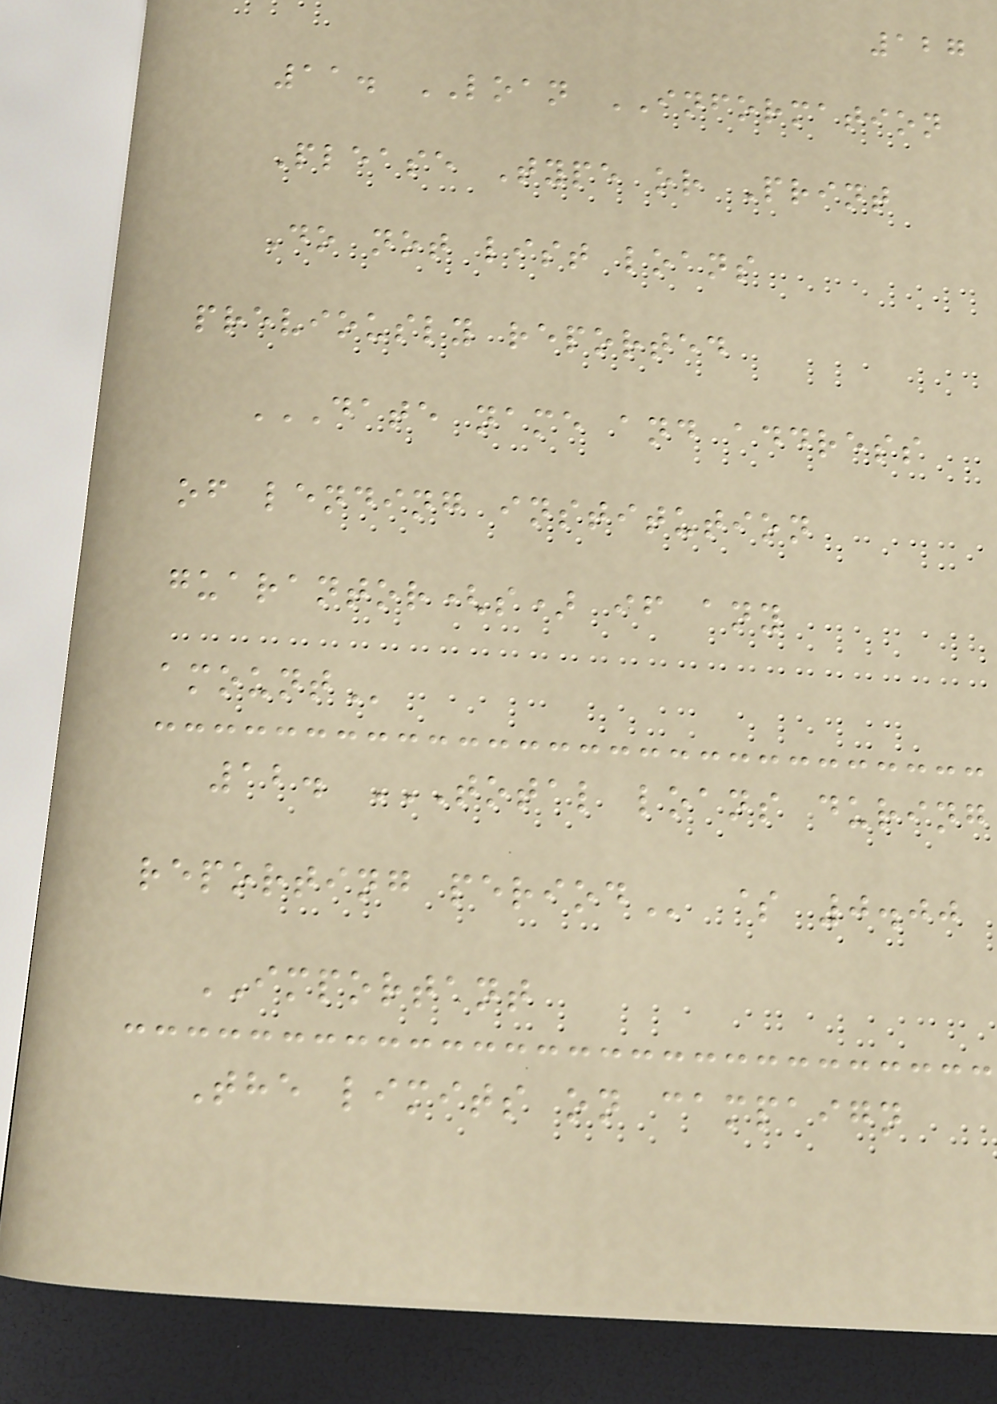127
11. LOAN INFORMATION
Please Type or Print
Do not list loans
previously reported
DATE NAME AND ADDRESS
OF LENDING INSTITUTION
GUARANTOR(S) IF ANY
AMOUNT
12. TOTAL LOANS DURING
REPORTING PERIOD $ 0.00
IMPORTANT
The limits on campaign
